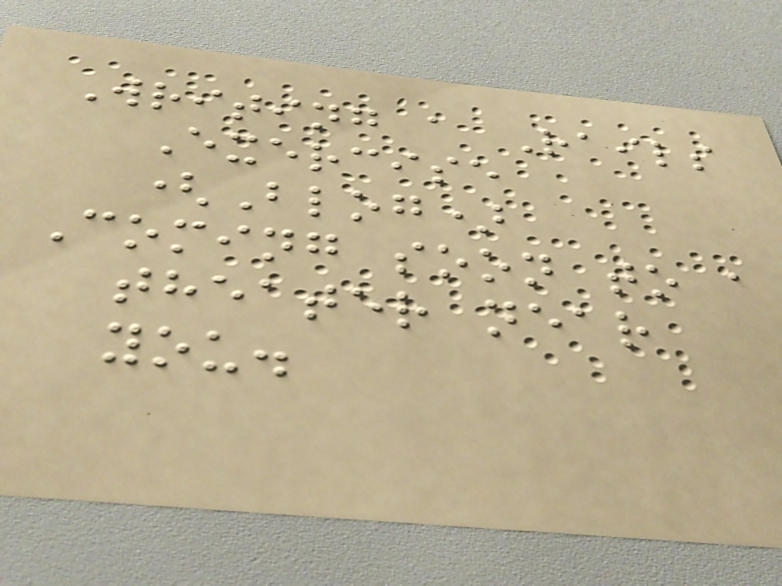Writing a Rails
Exercise
(Blog)
Coming soon to a
theater near
you.
